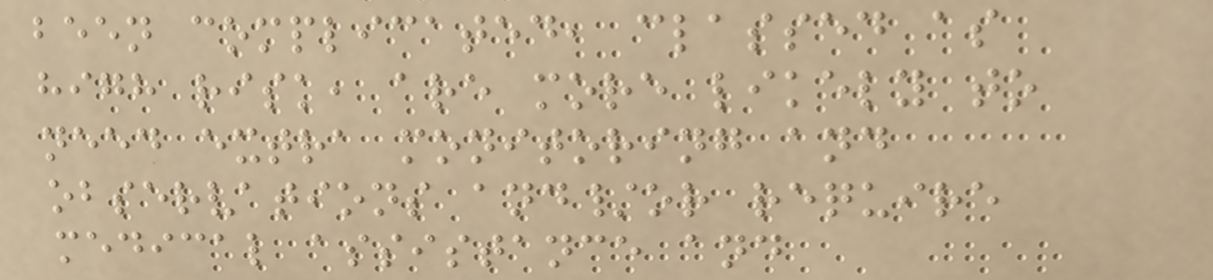been complicated, classed as
high risk, are more likely to
need extra monitoring and
observations and/or require
medical assistance and
